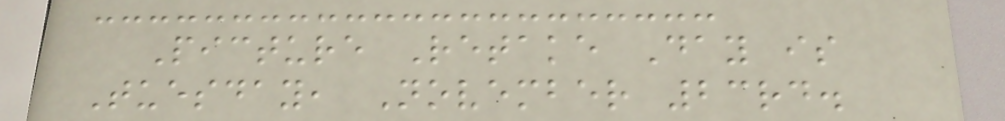Picture Retake Day is
Tuesday, November 23rd.
